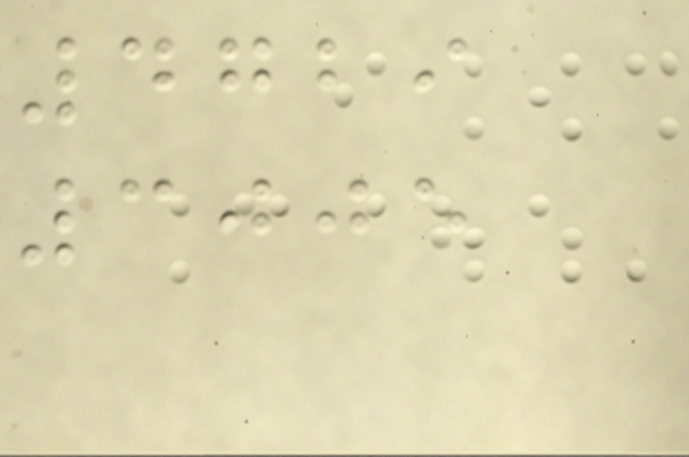4729
3005
